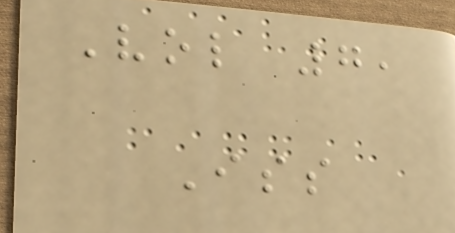Vol 7,
Iss
